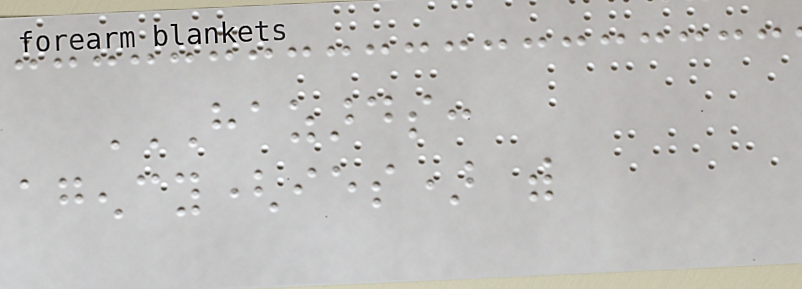HAZARDS:
AGENCY(IES) WITH
